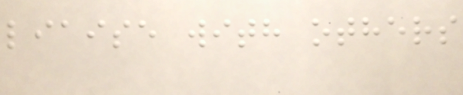liaise with others
